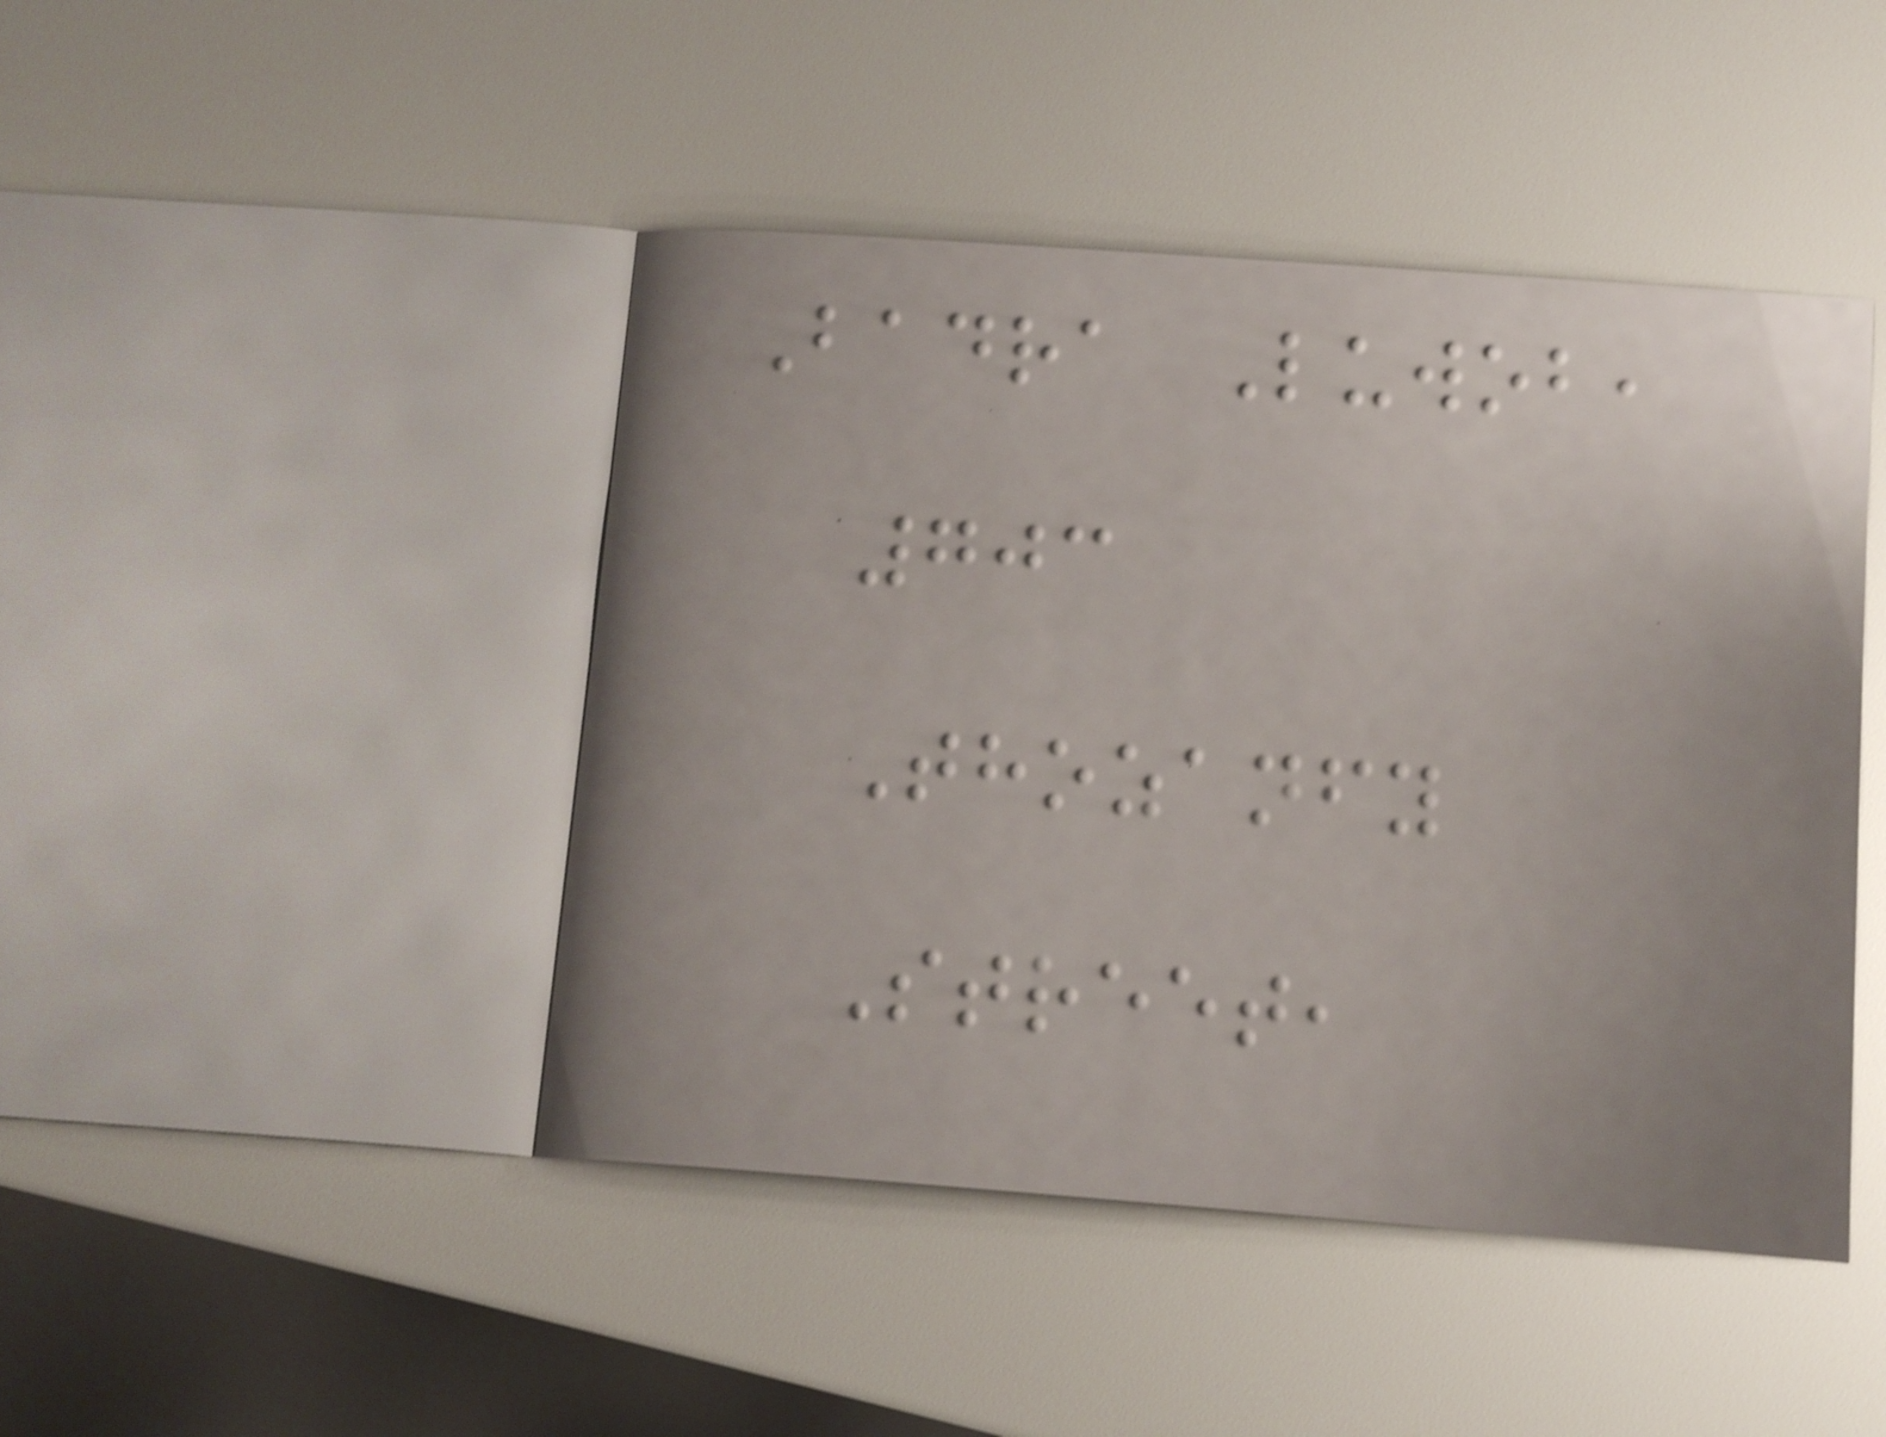Badra Luwob,
703
Thozanfy
Street,
